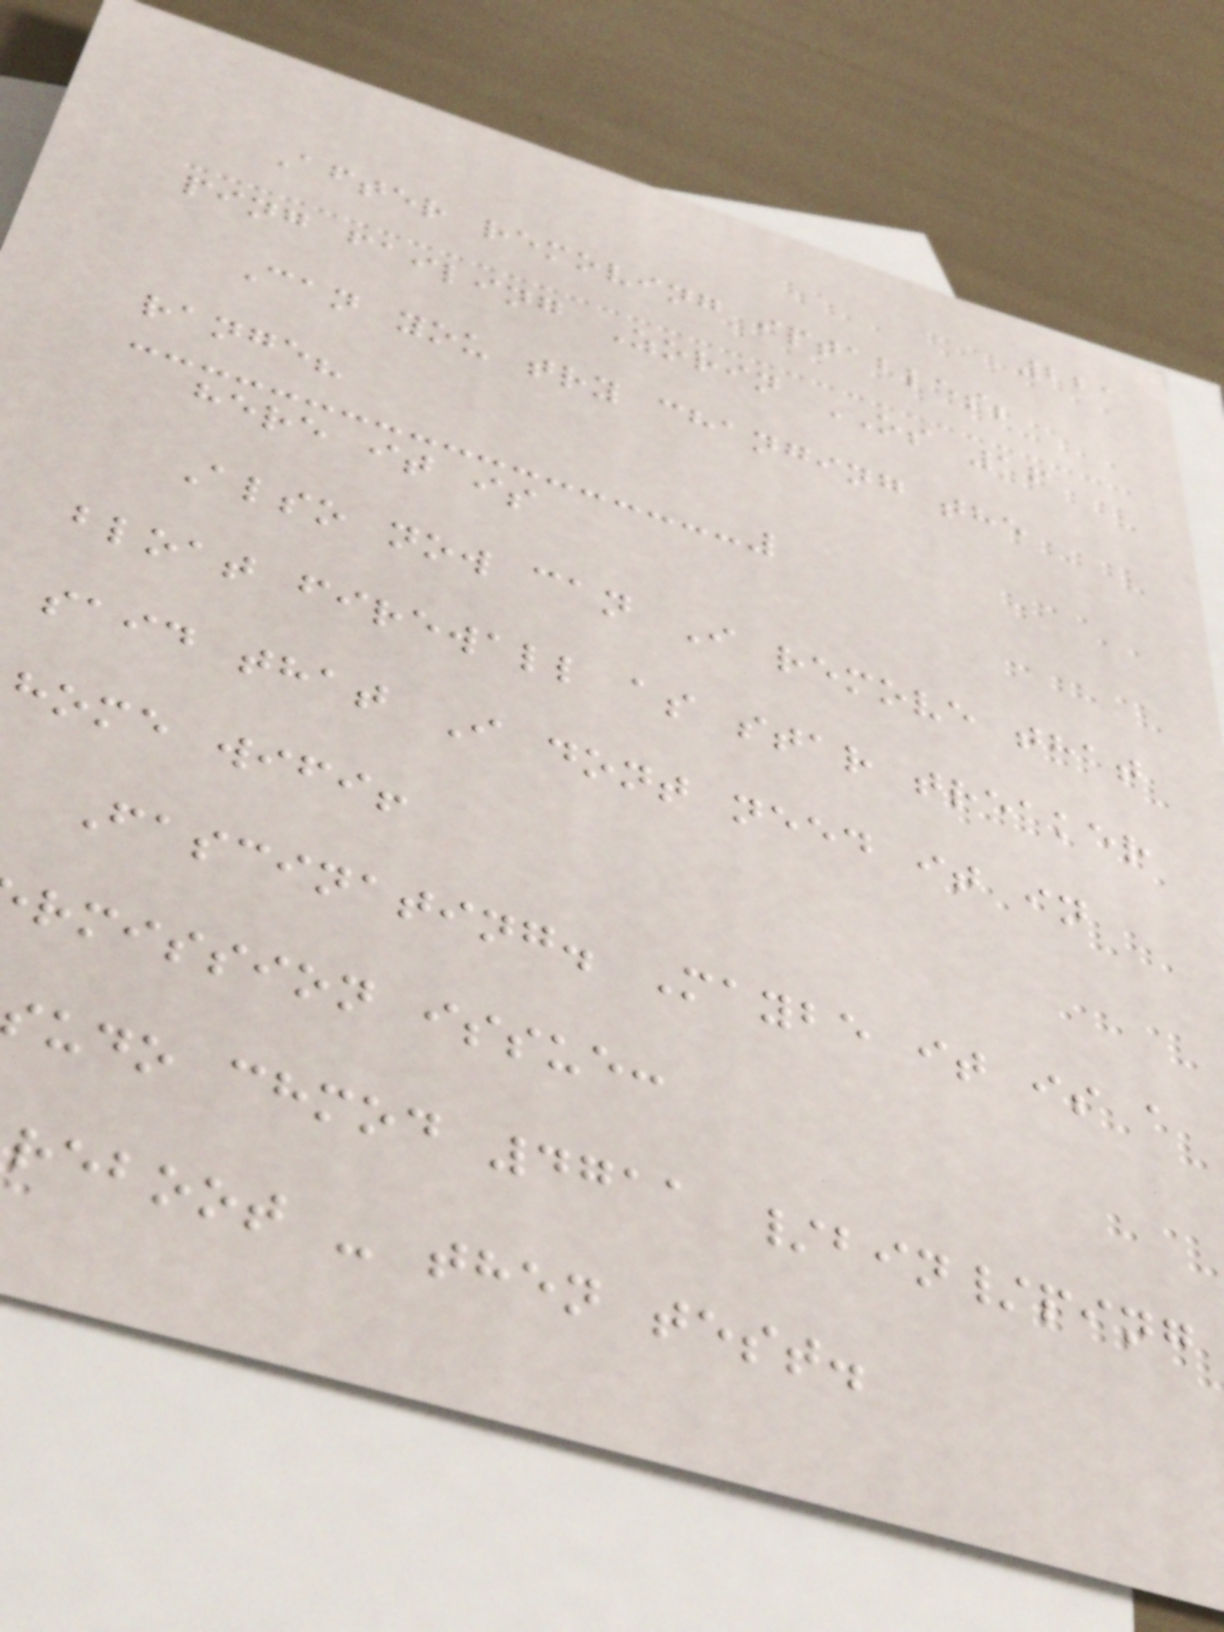221
After removing iptables;
ping failing Zorin OS 16
Can you try changing the
range?
here it is
Also now can I remove that
bloat firewall as star treaker
said that I dont need it in
home wifi!
Fascinating. Maybe it is a
rmission issue:
udo chmod 4711 /bin/ping
reboot - then test.
